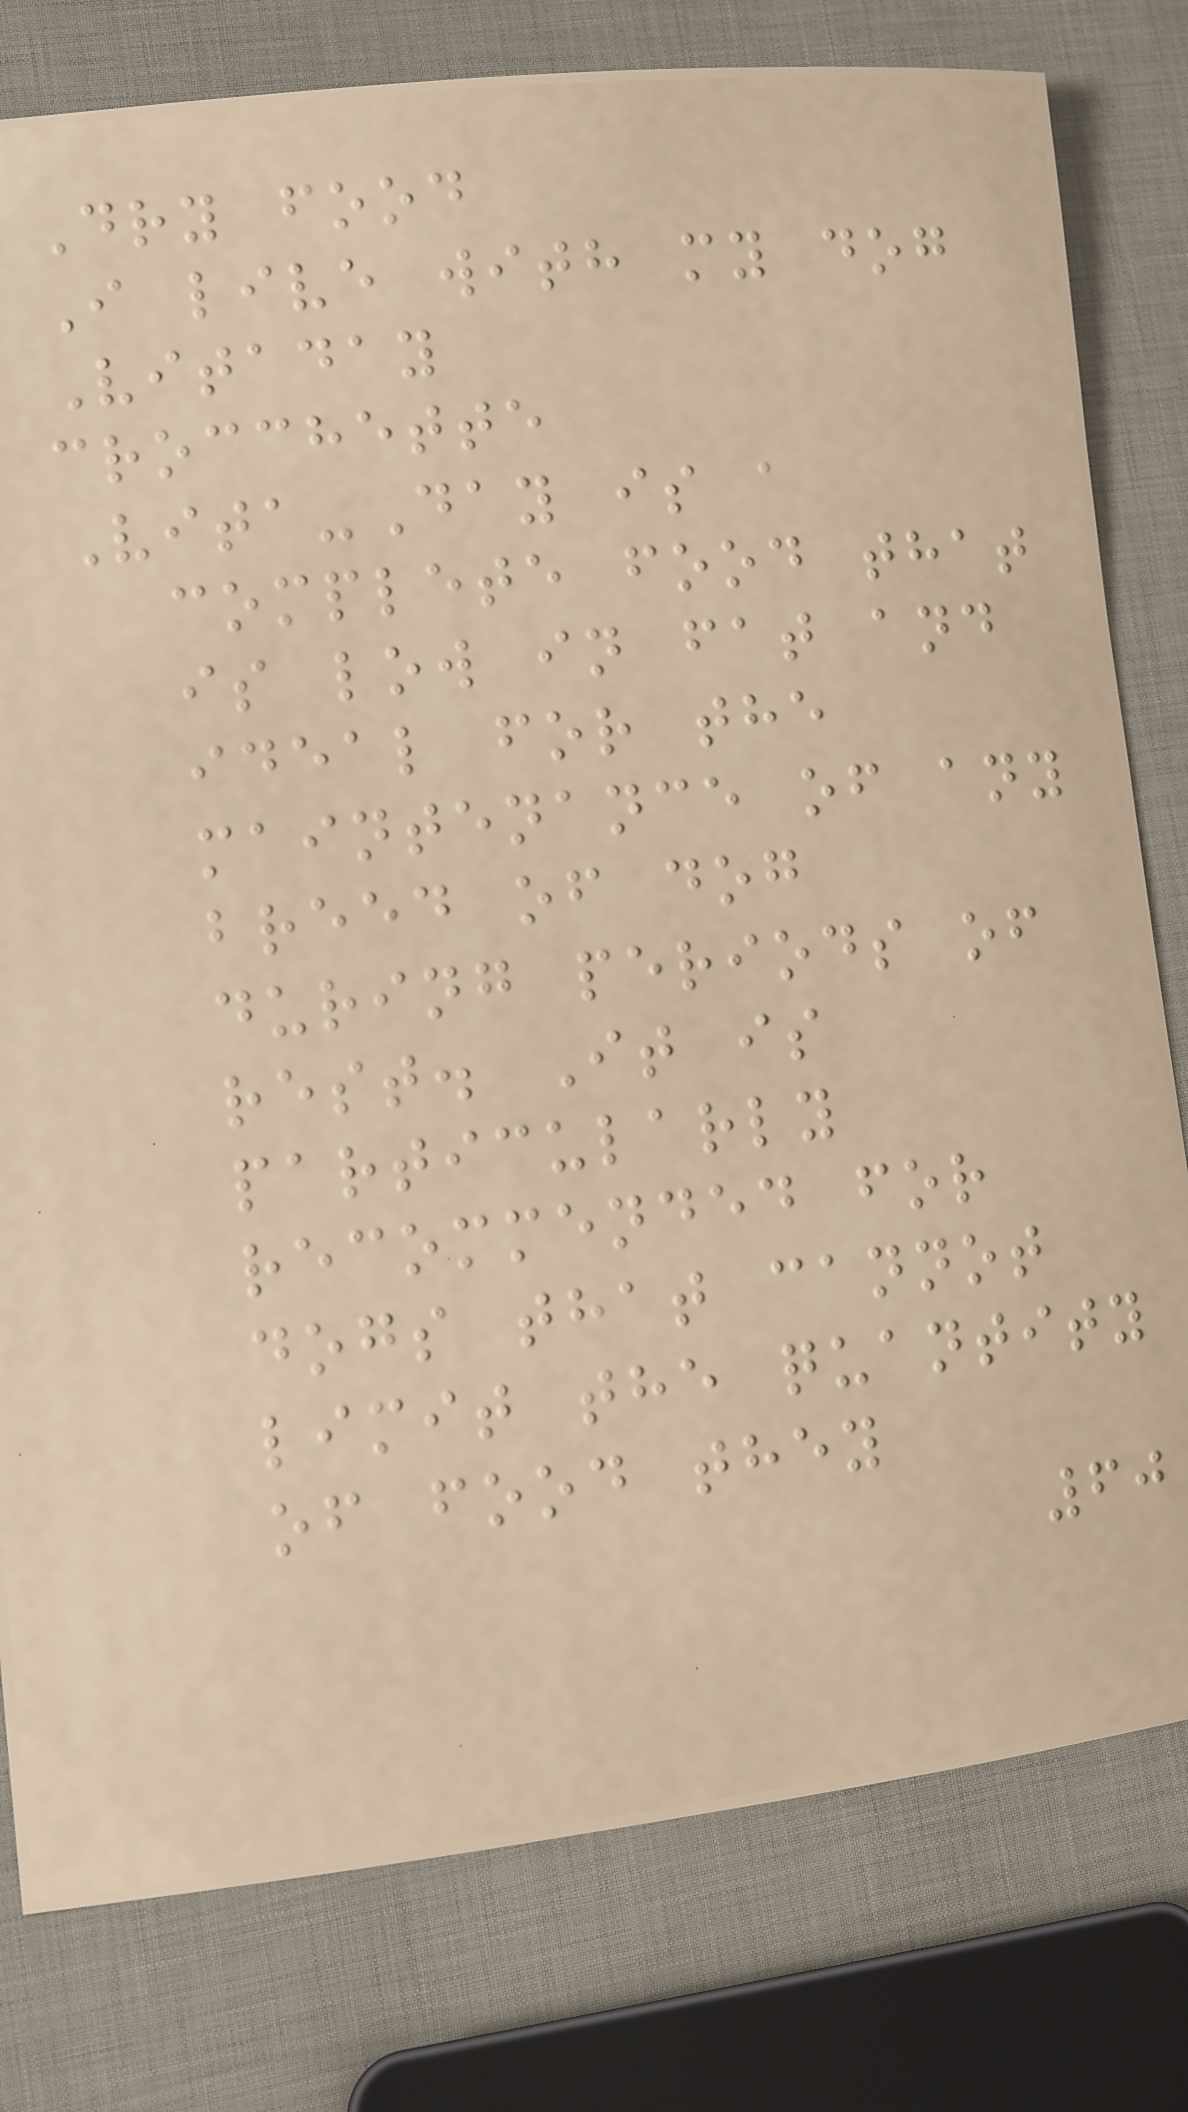Dry food
I live with my dog
Vitaday
crocchette
Vita-Day is a
complete food that
is low in fat and
ideal for the
maintenance of any
breed of dog
during periods of
rest. It is
particularly
recommended for
dogs that cannot
limit the quantity
of food they
60
